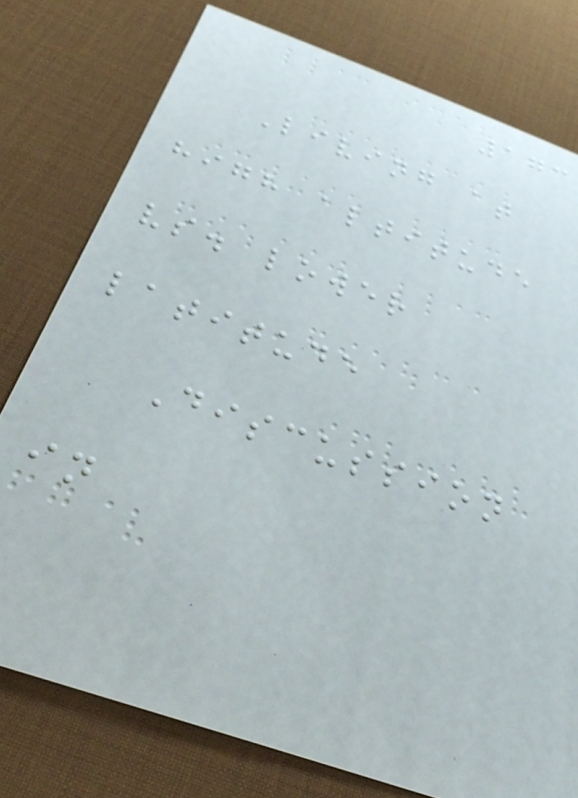173
Living at
high altitude
vs. lower
latitude
Discussion
in
